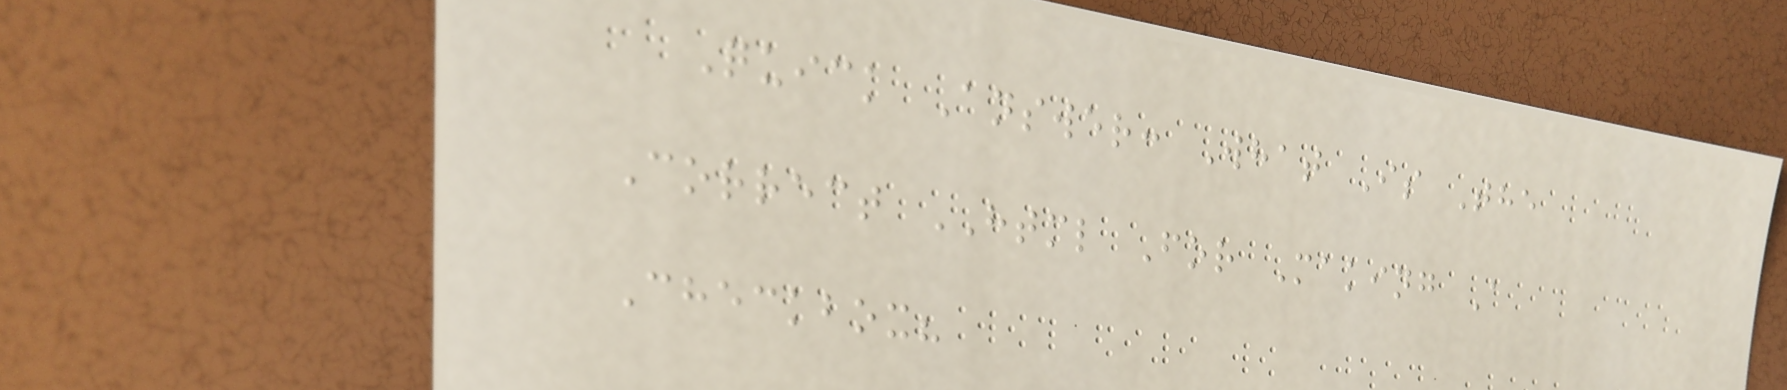Quick Answer: What Is The
Correct HTML For Making A
Checkbox?
